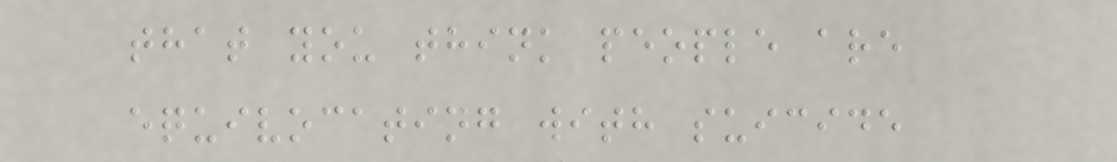that you think people are
equivocating with suicide
